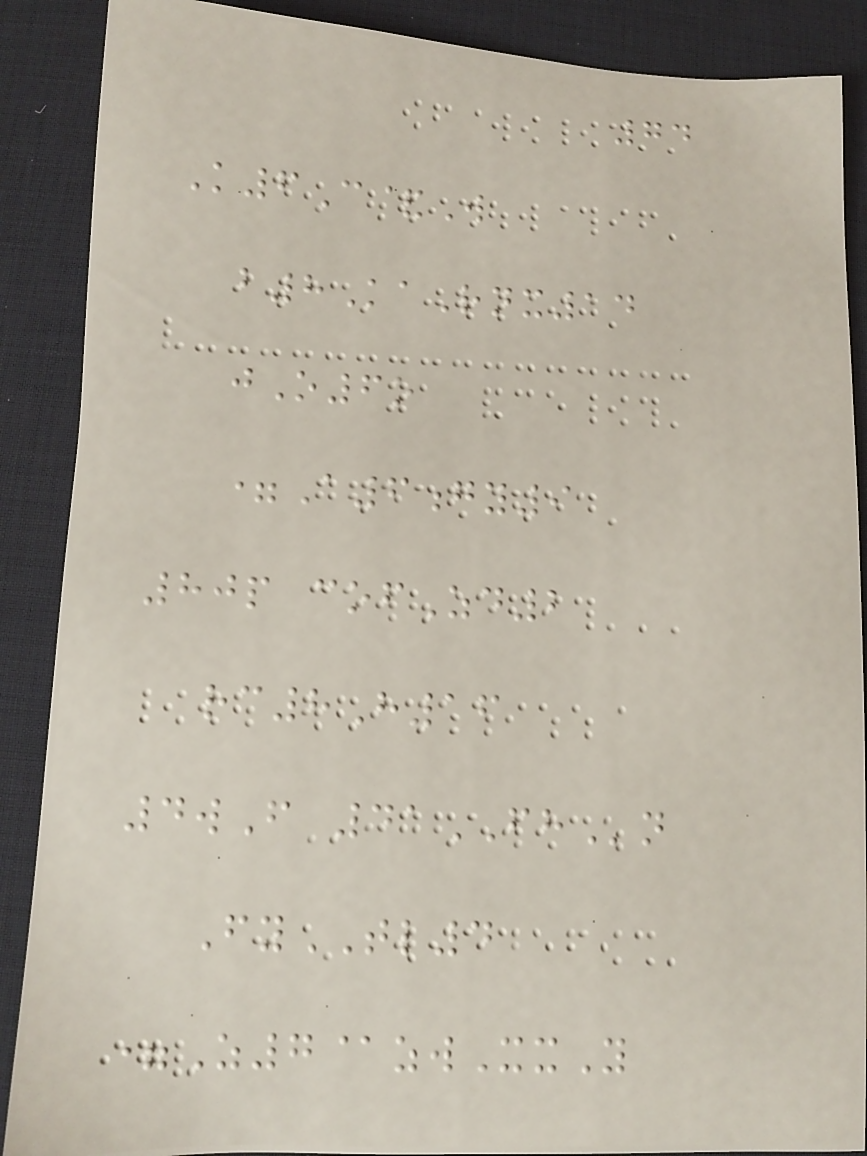74
K6C&W
b8KaRnx14
jO6o
=A6gy9
80p cofZd2
rc8H16
4wF 41FHn
FyTL4
=Z7@zwXxY
